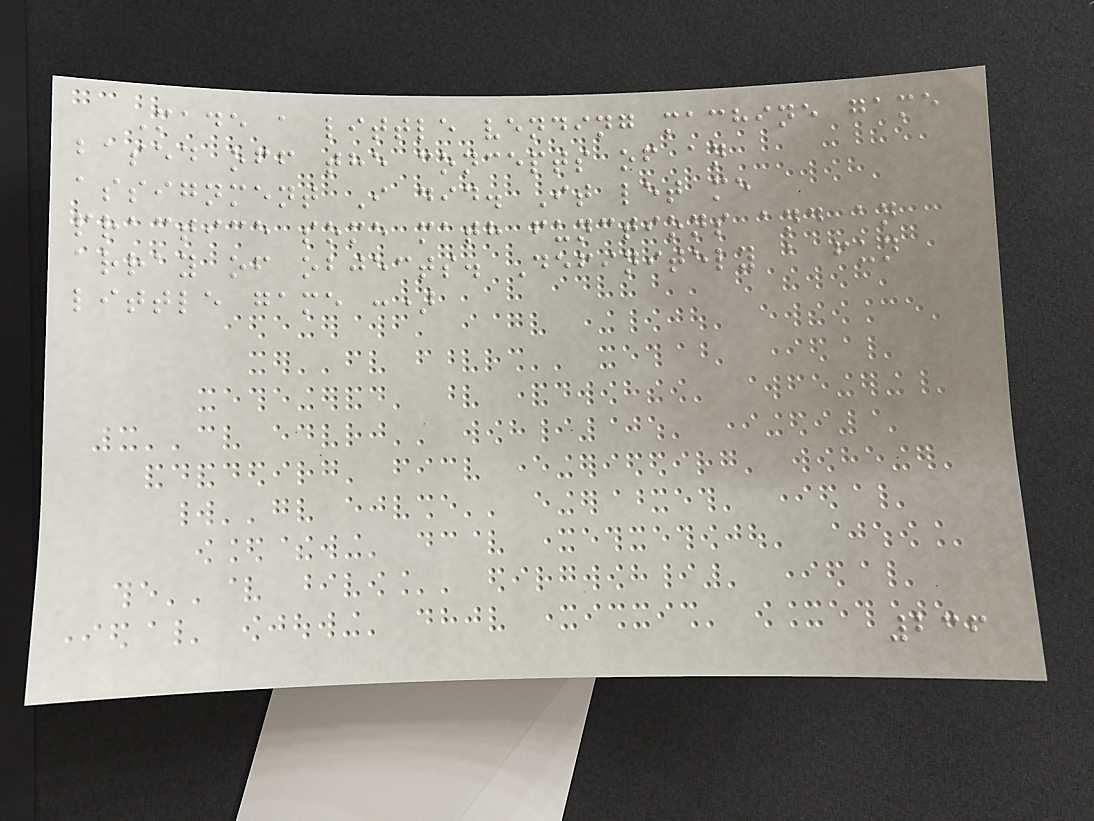Made a little vending machine game
based off the concepts of an
assignment I did. It let me
practice some math functions and an
array of objects. Definitely a fun
little game :)
236
